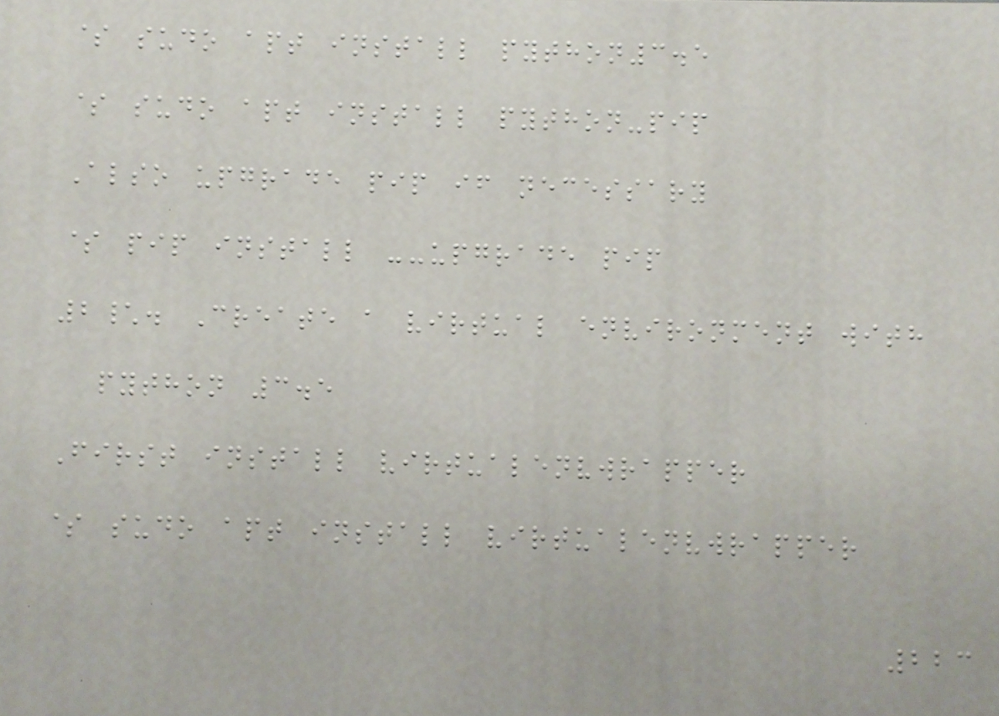$ sudo apt install python3.5
$ sudo apt install python-pip
Also upgrade pip if necessary
$ pip install --upgrade pip
2\. Create a virtual environment with
python 3.5
First install virtualenvwrapper
$ sudo apt install virtualenvwrapper
223
